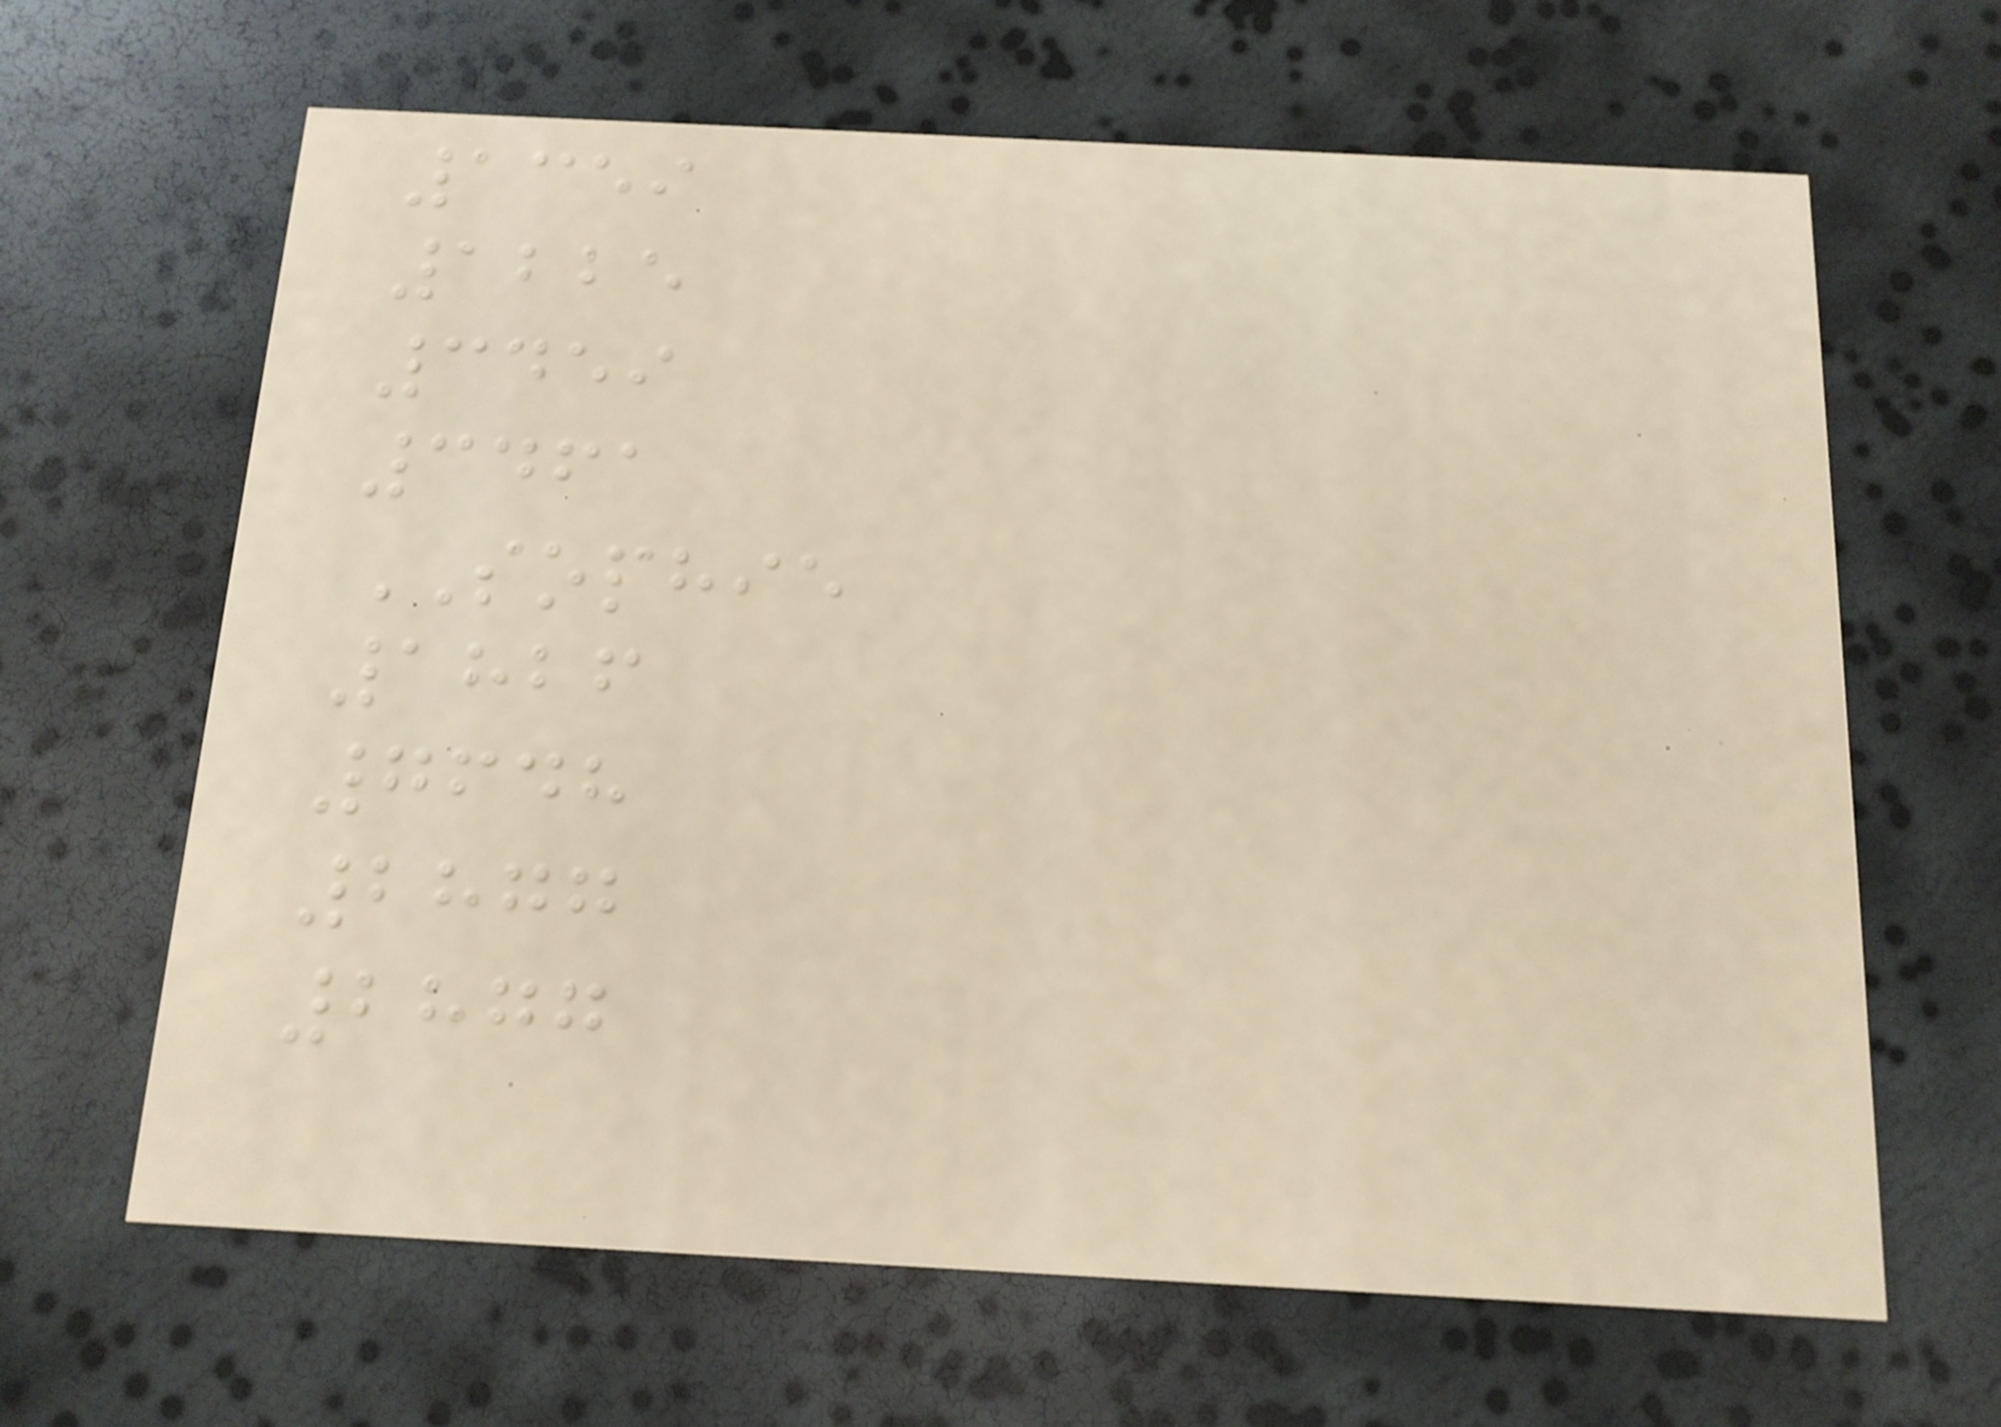1359
1225
3459
3461
SOPHIE
1826
7648
2877
2877
